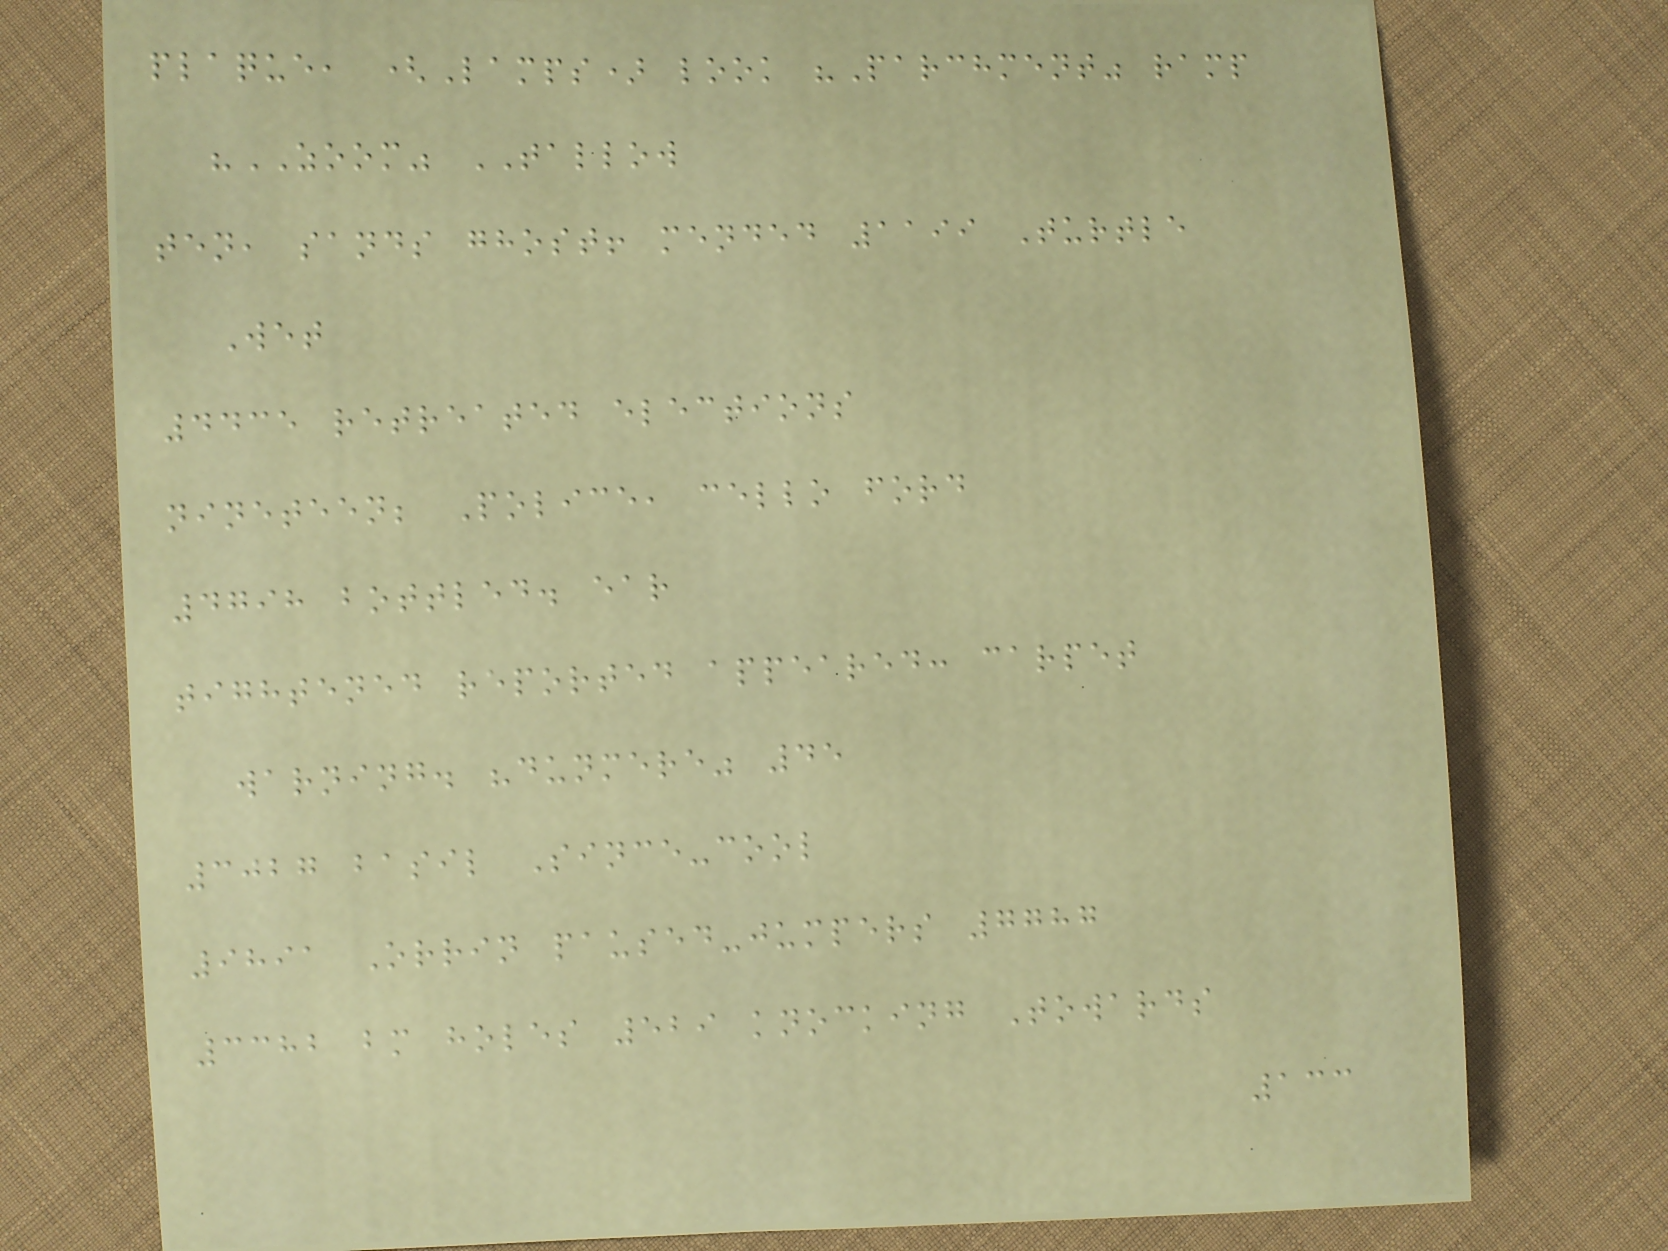plaque, (Lamps) look "Parchment" ramp
"ZOOM" TALLOW
ten, sands ghost! mended 1199 Turtle
Wet
4435 retreated elections
nineteen; Police, cello ford
4798 bottled. ear
tightened reported appeared: carpet
warning. "dunmere" 45
3027 basil Since-cool
9891 Orrin paused-jumpers 7787
3382 bm holes 529 knocking Towards
133
